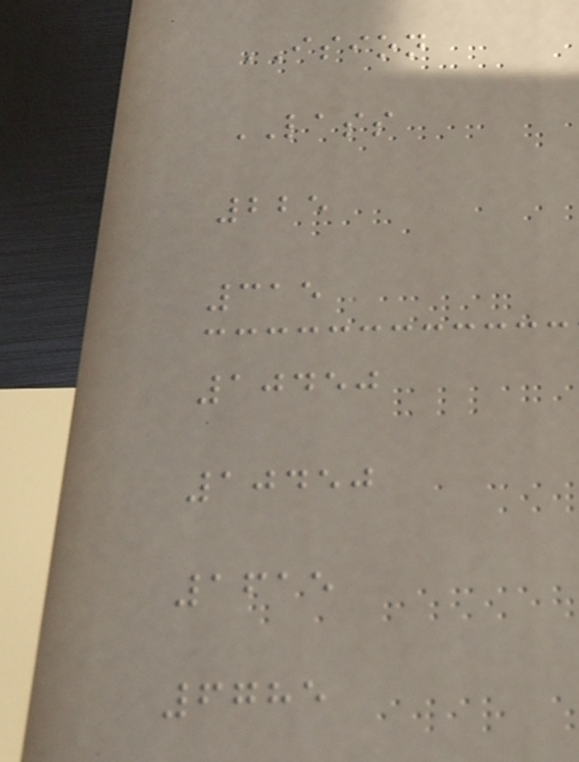ISION
LASS
225
315
10450
10450
1615
6785
